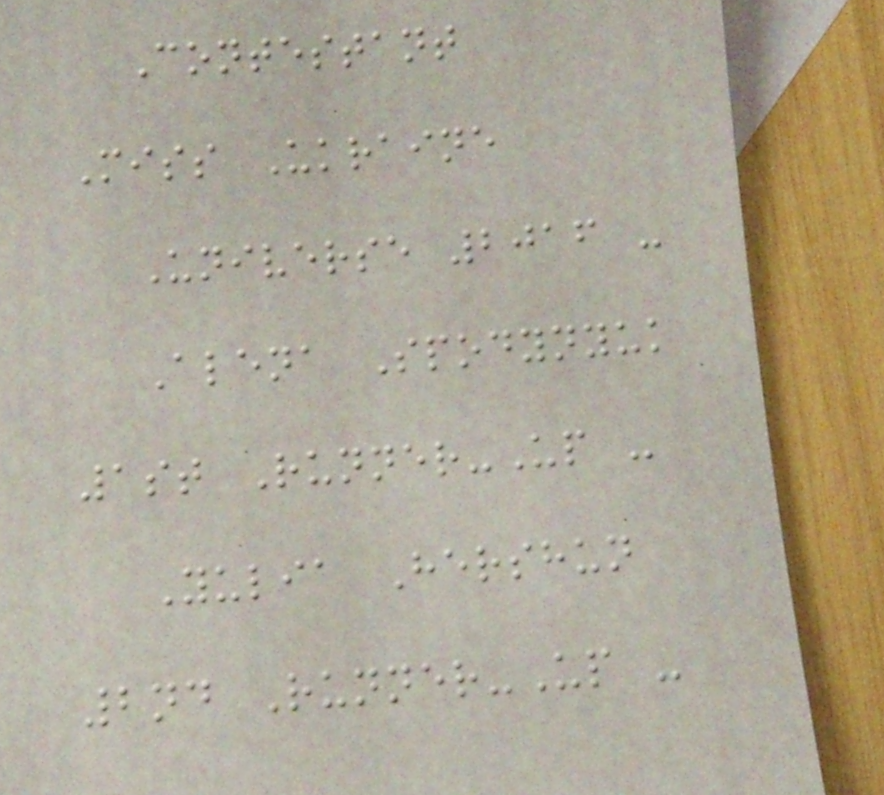Contestant
Miss Ukraine
Universe 2016 -
Alena Spodynyuk
1st Runner-Up -
Yulia Hershun
2nd Runner-Up -
